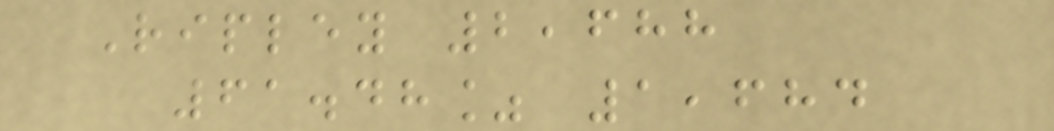Ripley 2,688
61.48% 1,684
